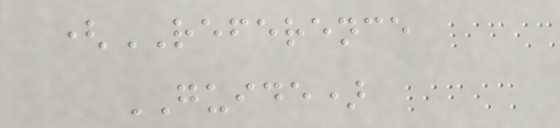(REFERENCE
GUIDE)
